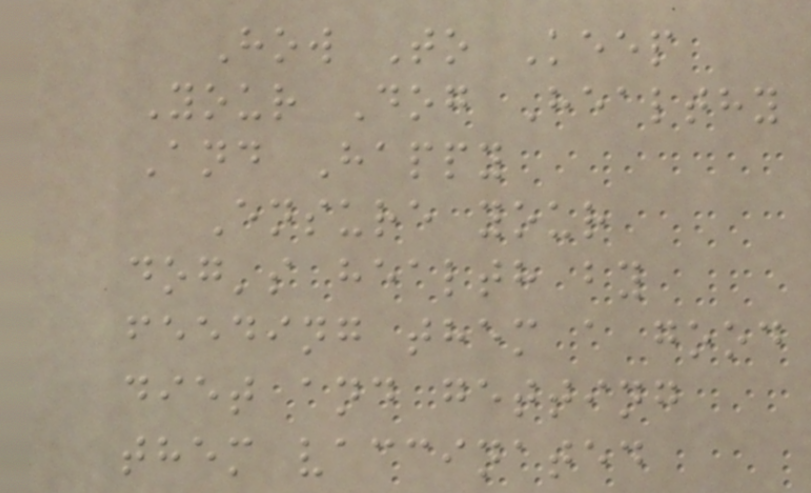How To Keep
Your Dog Healthy
And Happy
Ensure your
dog's health by
feeding them a good
diet and getting
them vaccinated
